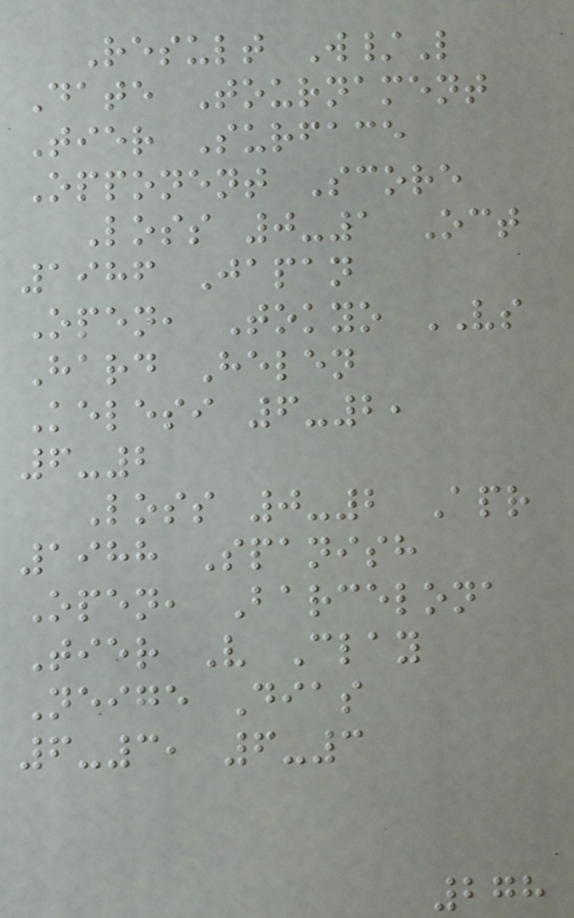Result W/L
Date Tournament
Tier Surface
Opponent Score
Loss 0-1 Oct
1986 Japan
Open, Tokyo VS
Hard Helen
Kelesi 6-2,
6-2
Loss 0-2 Apr
1988 Spanish
Open, Barcelona
Tier V Clay
Neige Dias
6-3, 6-3
278
